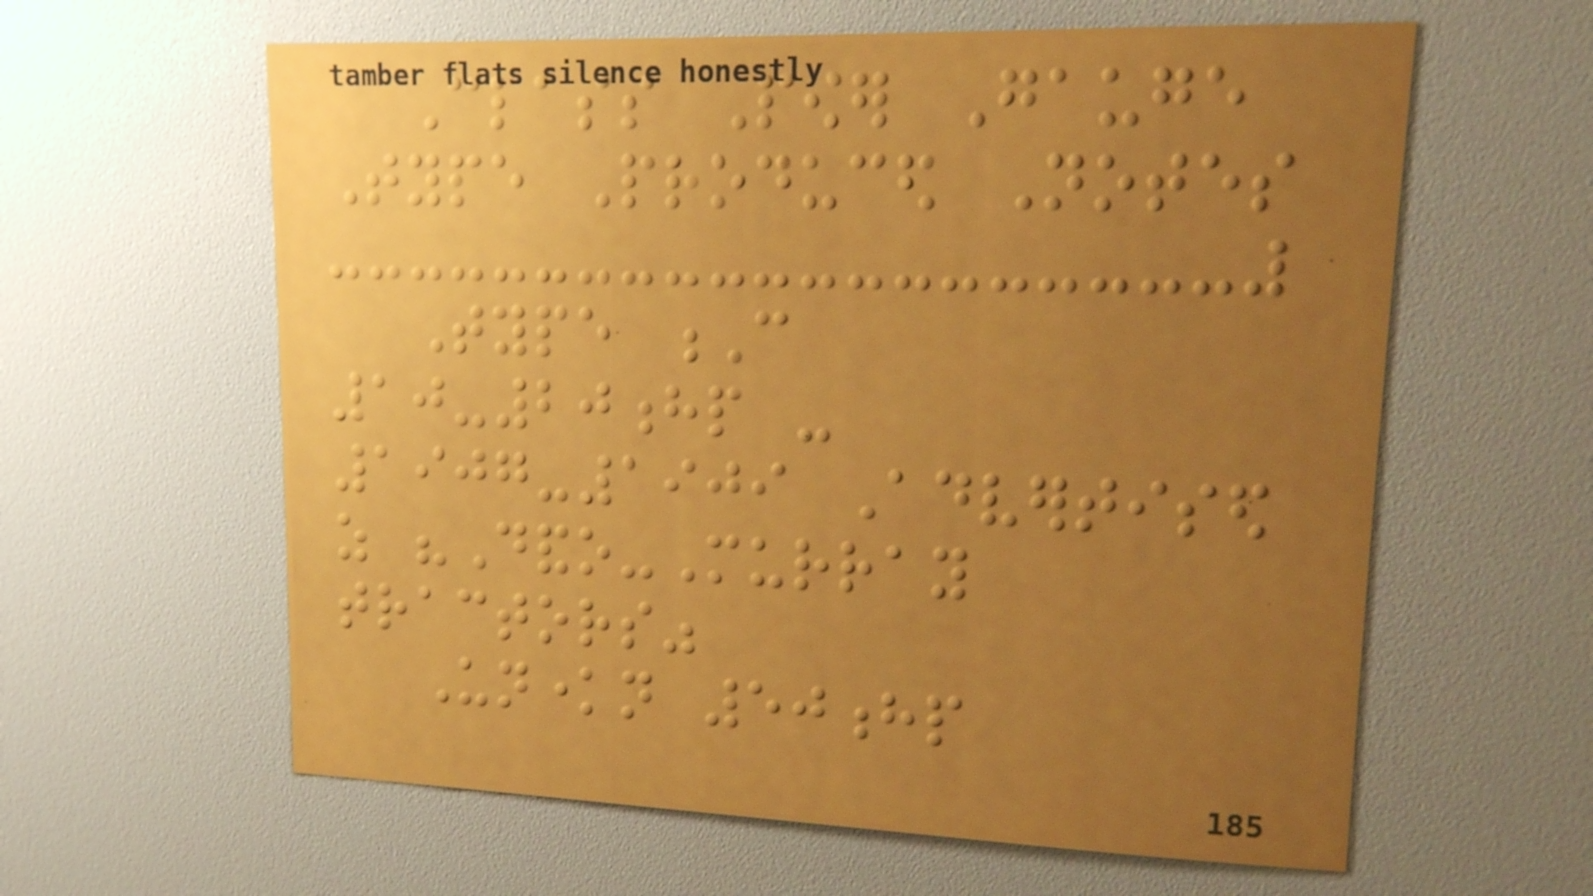Class Power Gauge
Type Produced Notes
Type C
10-20hp -
1907-1909 Advertised
as "Dando-Murray
tractors"
Unknown 50hp
